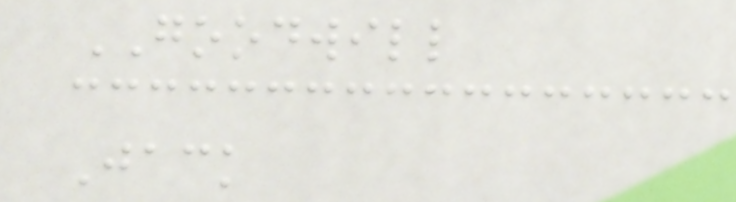GOODWILL
Jack
